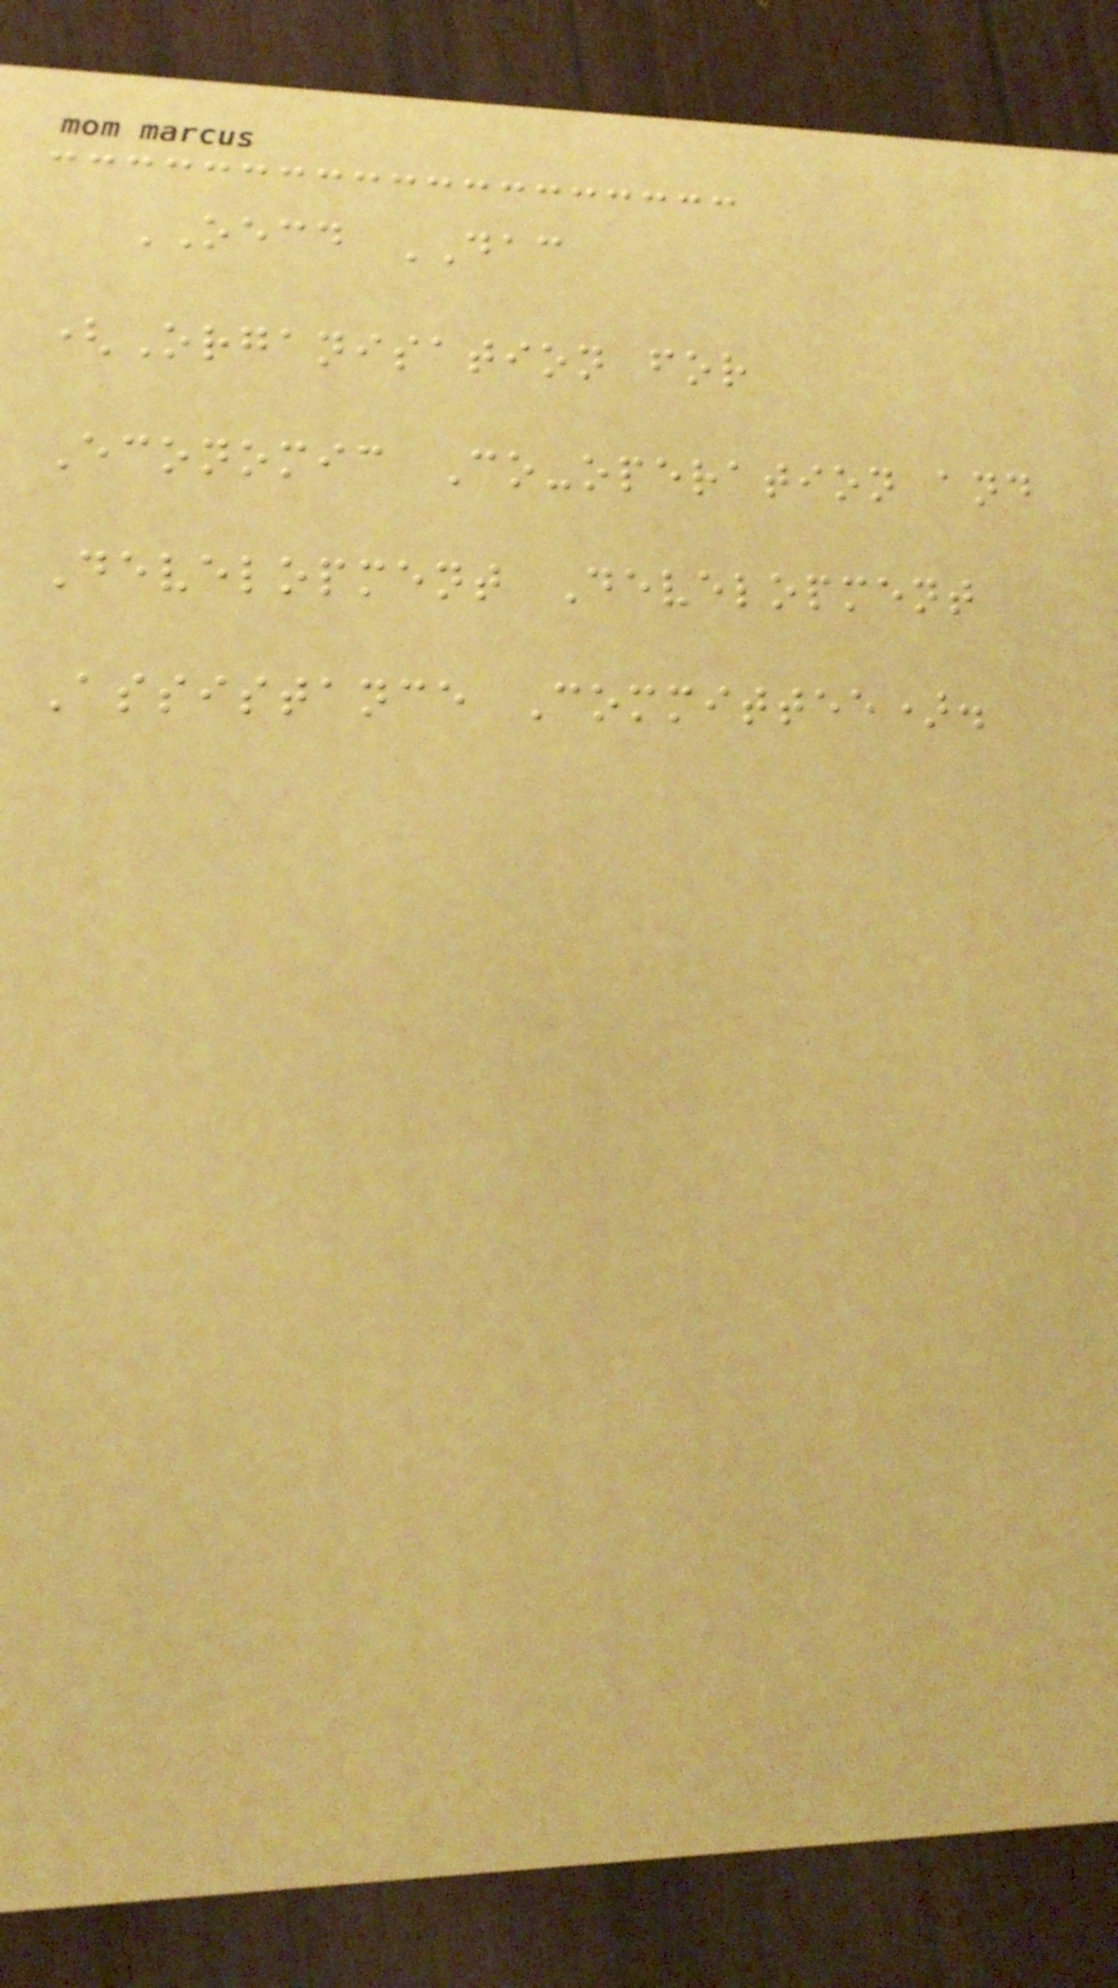OECD DAC
(Organisation for
Economic Co-operation and
Development Development
Assistance Committee).
